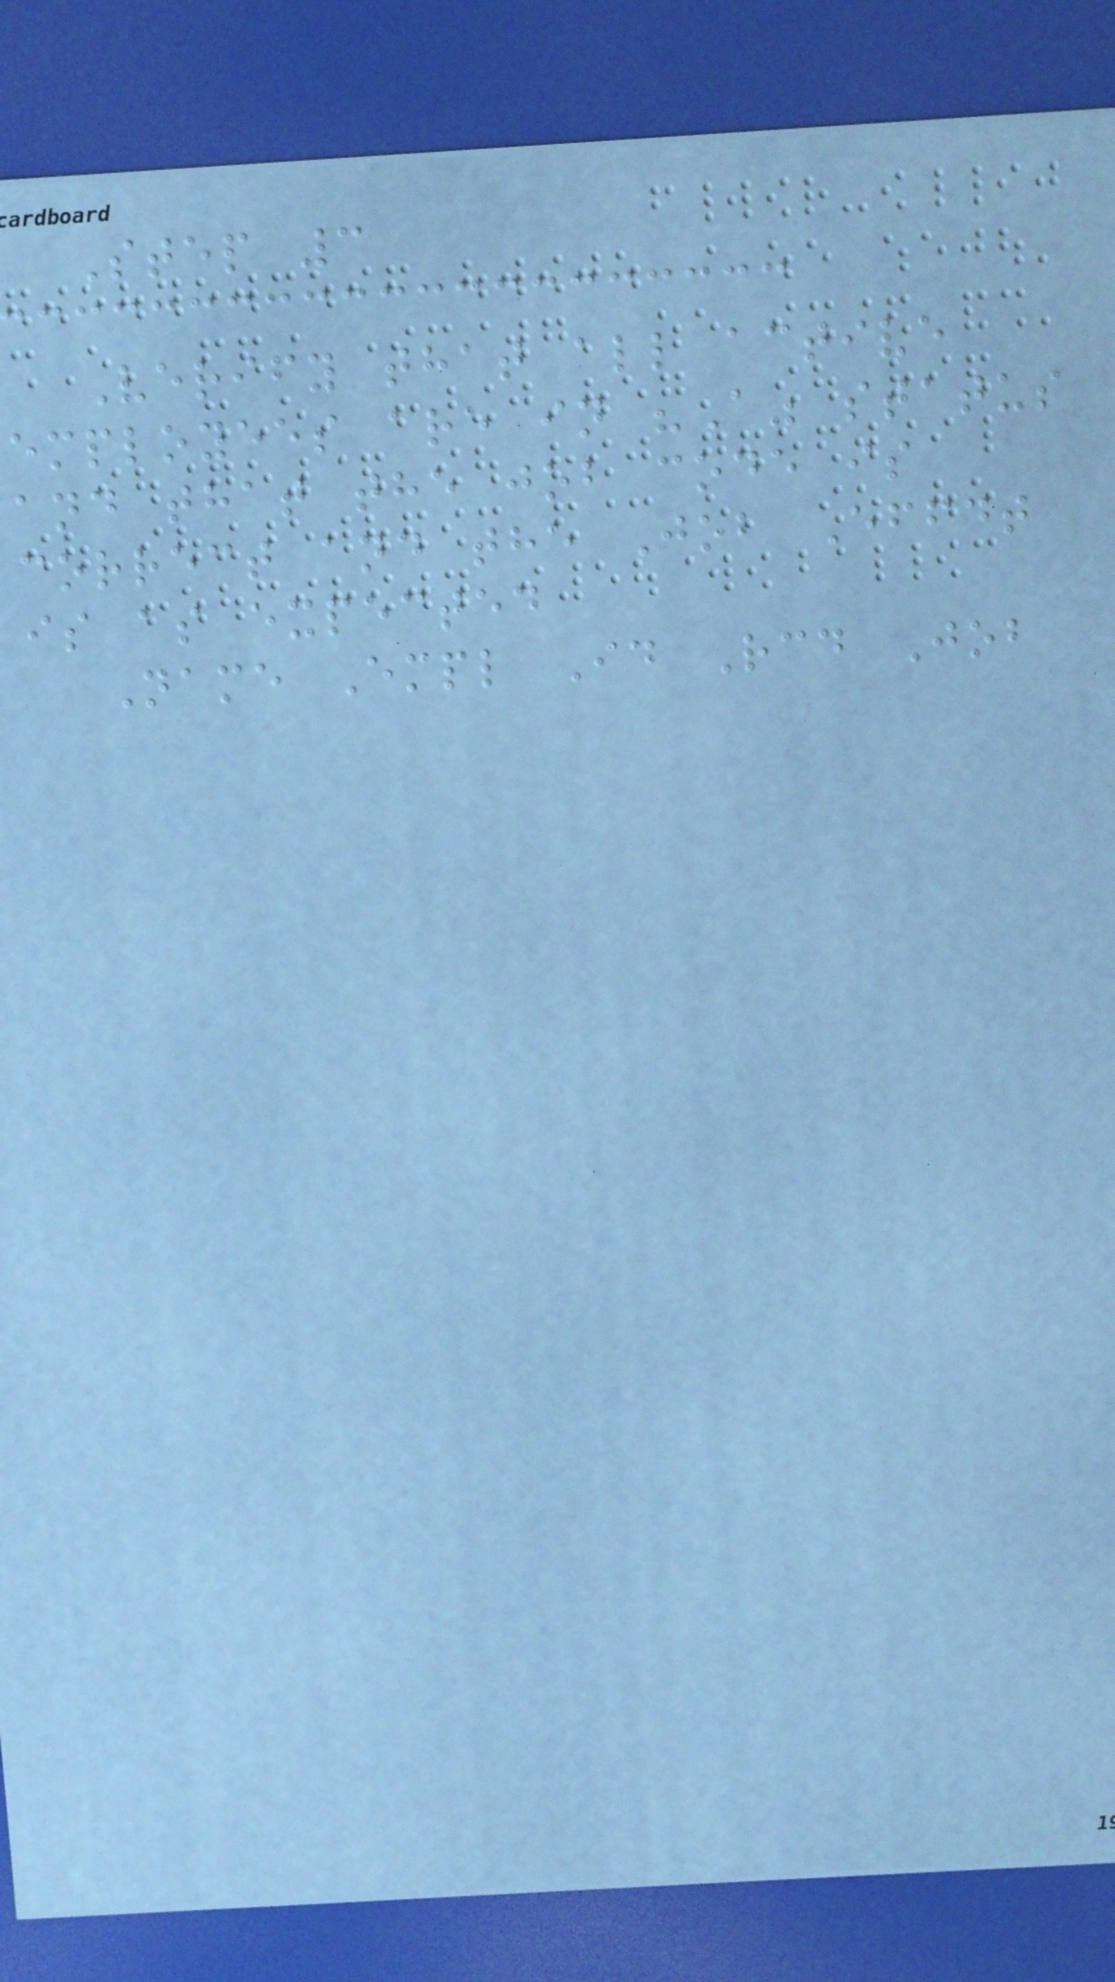Step 3
Verify that all active
employees are in "A" status
and that the job code is
correct and the Job Effdt
is as expected
Name Empl Id Rcd Job
